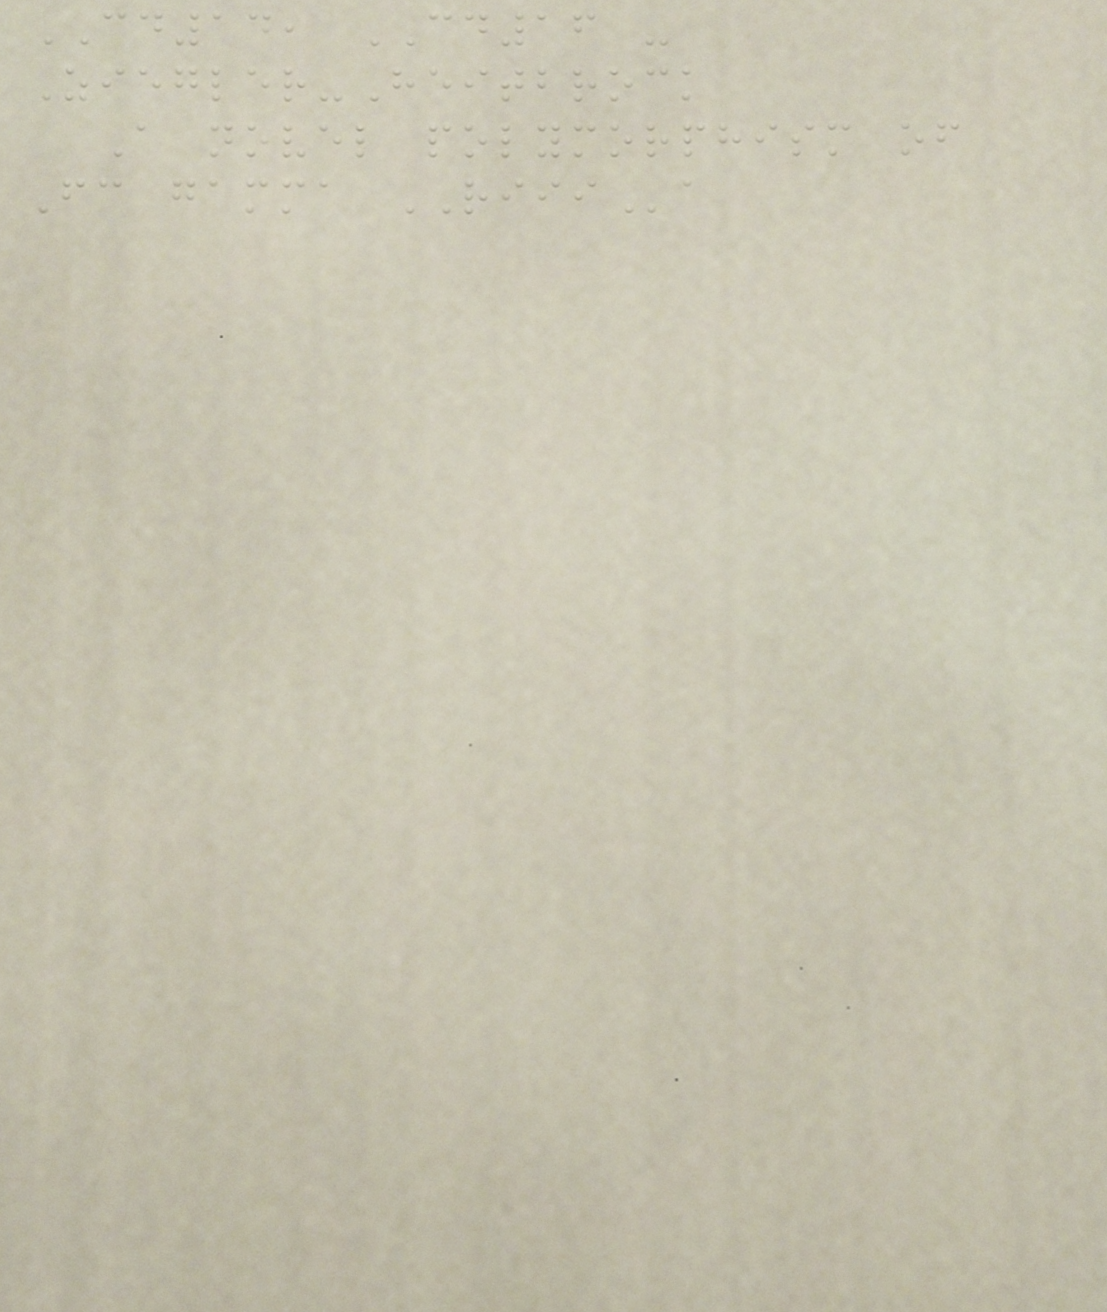CD14, CD16 -
Ziegler-Heitbrock
A novel polymorphism of
Fc gamma RIIIa
